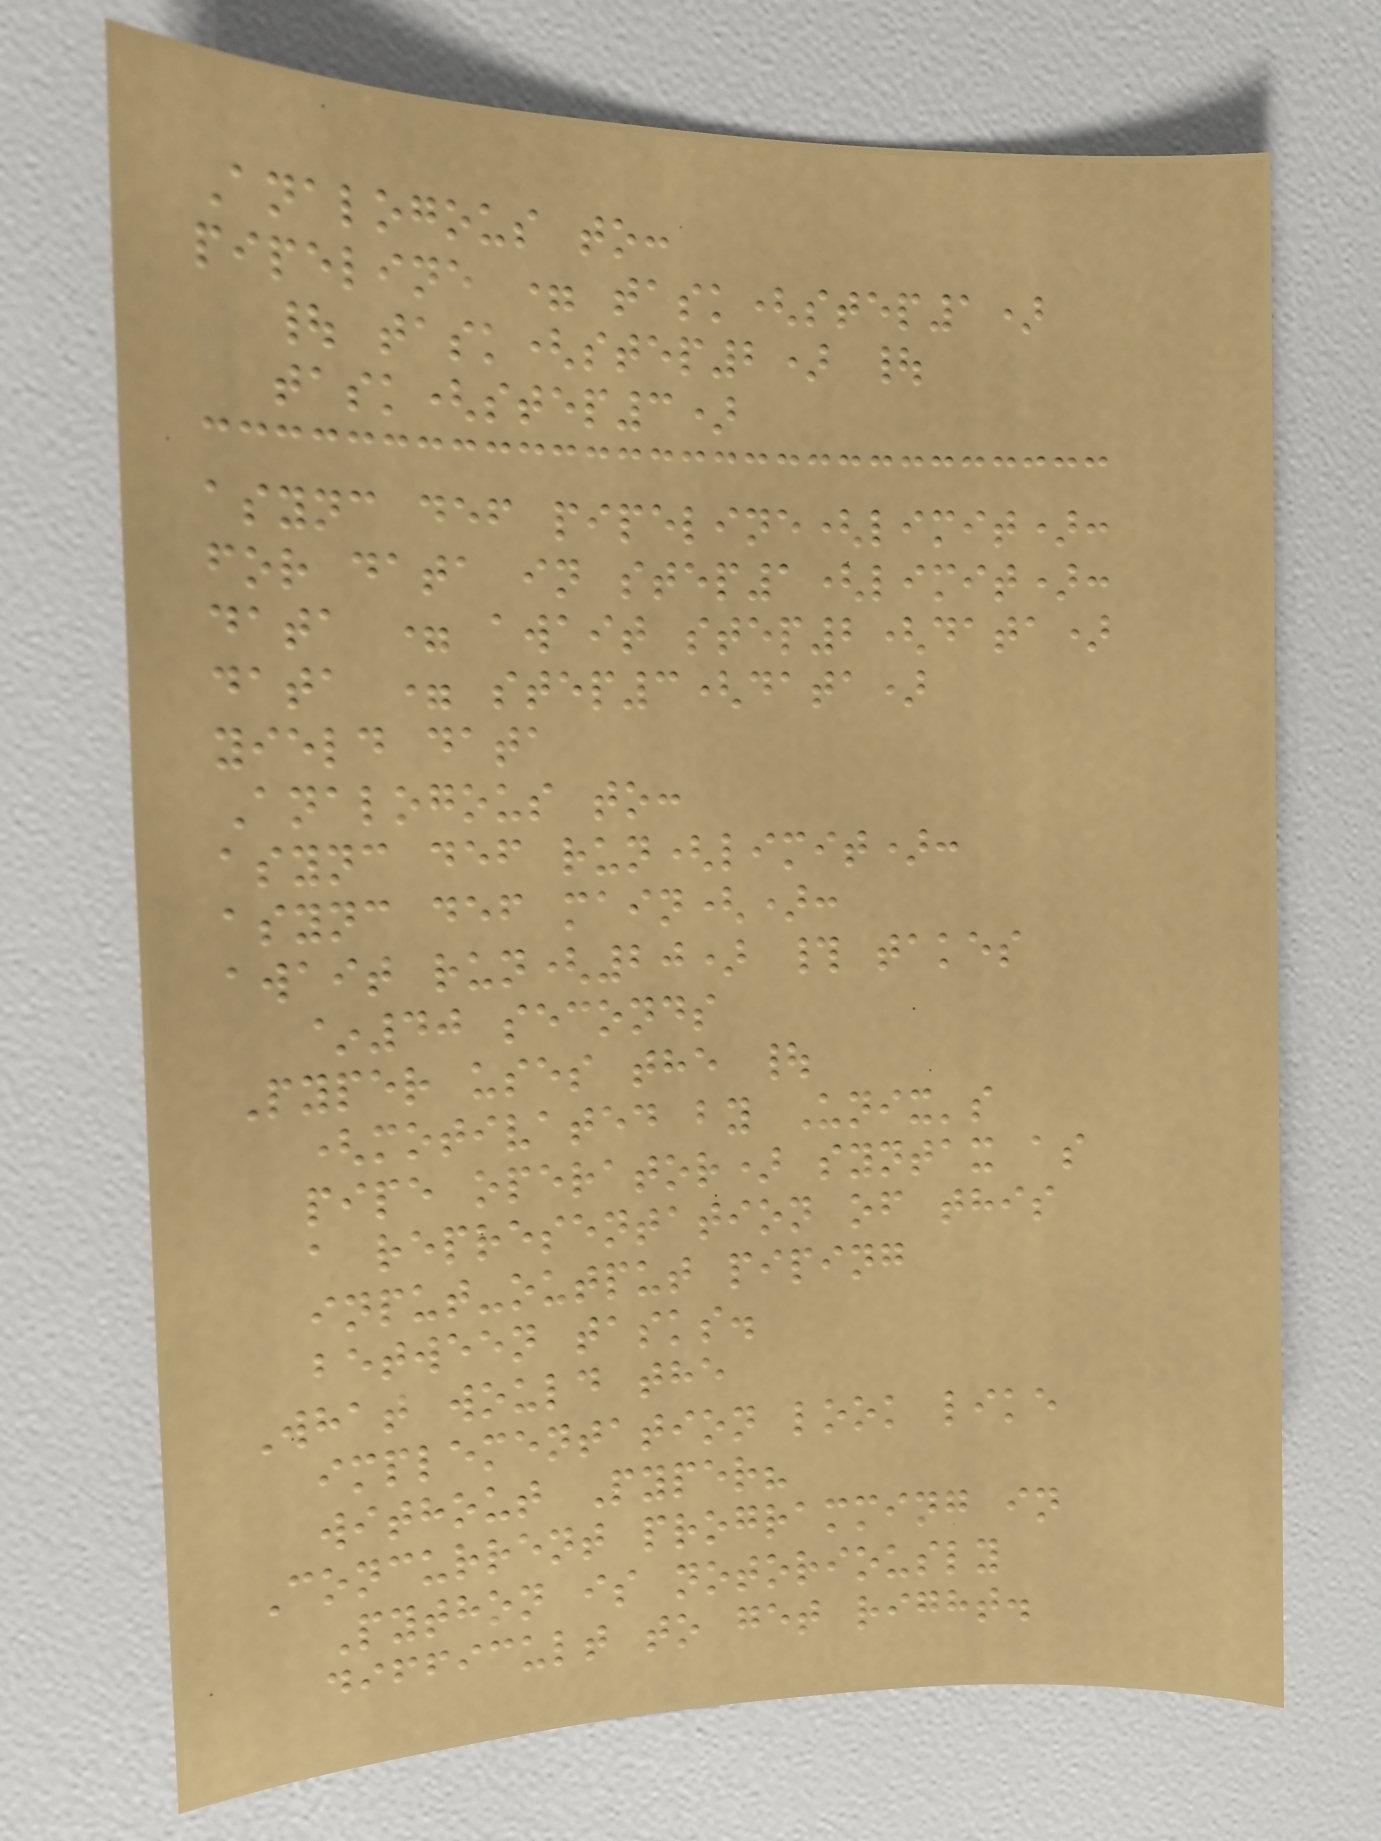Analogous to:
pipeline = task(step1)
| task(step2) |
task(step3)
async def pipeline(limit):
for data in step1(limit):
data = await step2(data)
data = step3(data)
yield data
Analogous to:
async def run(limit):
async def main():
await run(20) # takes
~40 seconds
Pyper uses the |
(motivated by Unix's
pipe operator) syntax as
a representation of this
input-output piping
between tasks.
What would the
implementation look like
without Pyper?
Concurrent programming in
Python is notoriously
difficult to get right.
